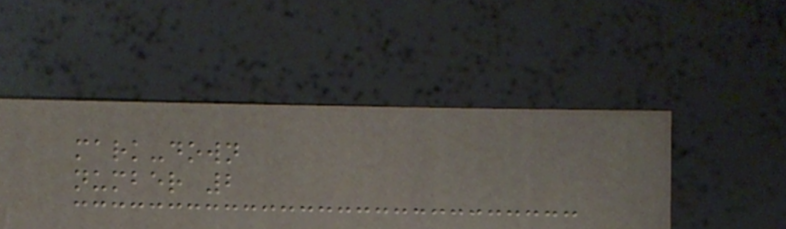mark-down
number 2
